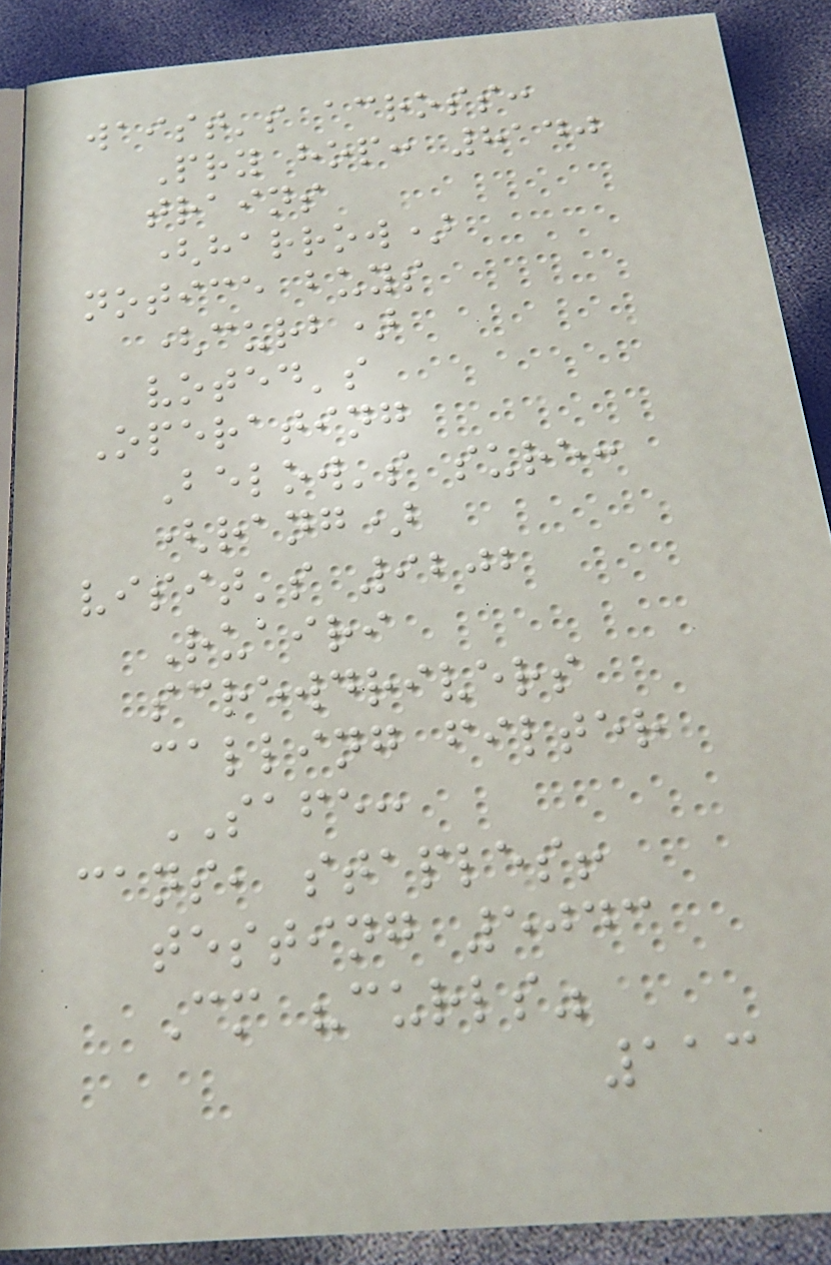waist's across:
Pry hop: 8140
trains
(harrow)
notice buys
(curb)
voted's
Operating
Below's sure:
(rang)
visit's 9202
Ruairi
screwdrivers
calling filter
SAFE:
cans, staples!
testing 5043
Cm "curls"
113
